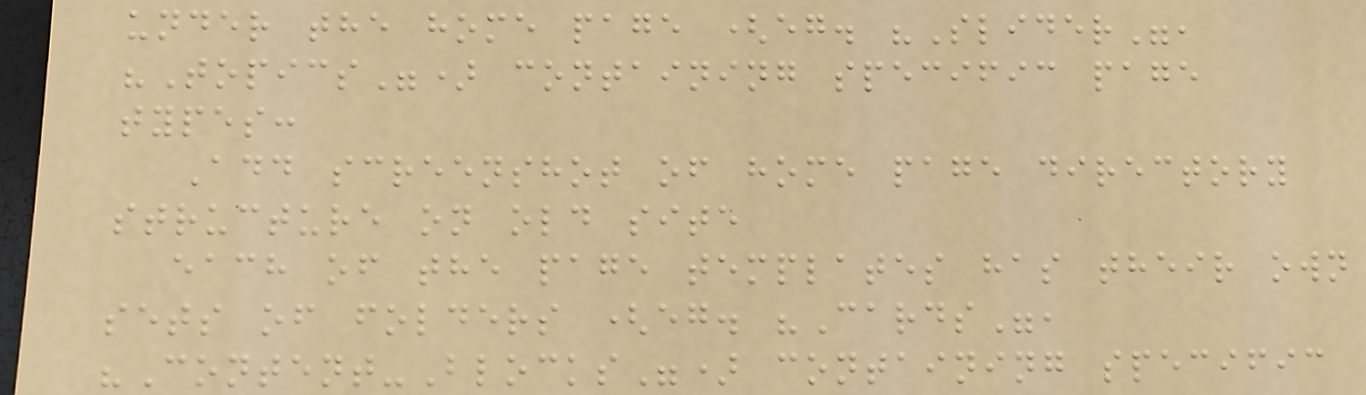under the home page (eg. "Slider",
"Topics") containing specific page
types:
Add screenshot of home page directory
structure on old site
each of the page templates has their own
sets of folders (eg. "Cards",
"Content-Blocks") containing specific
